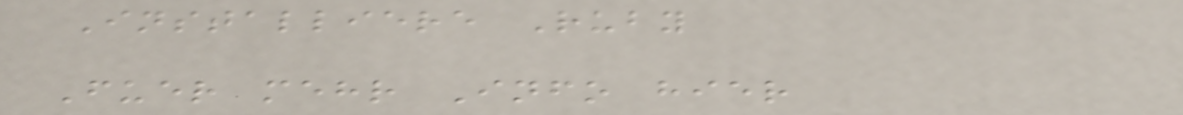Installiere Ruby
Fuer mehr Info hier
